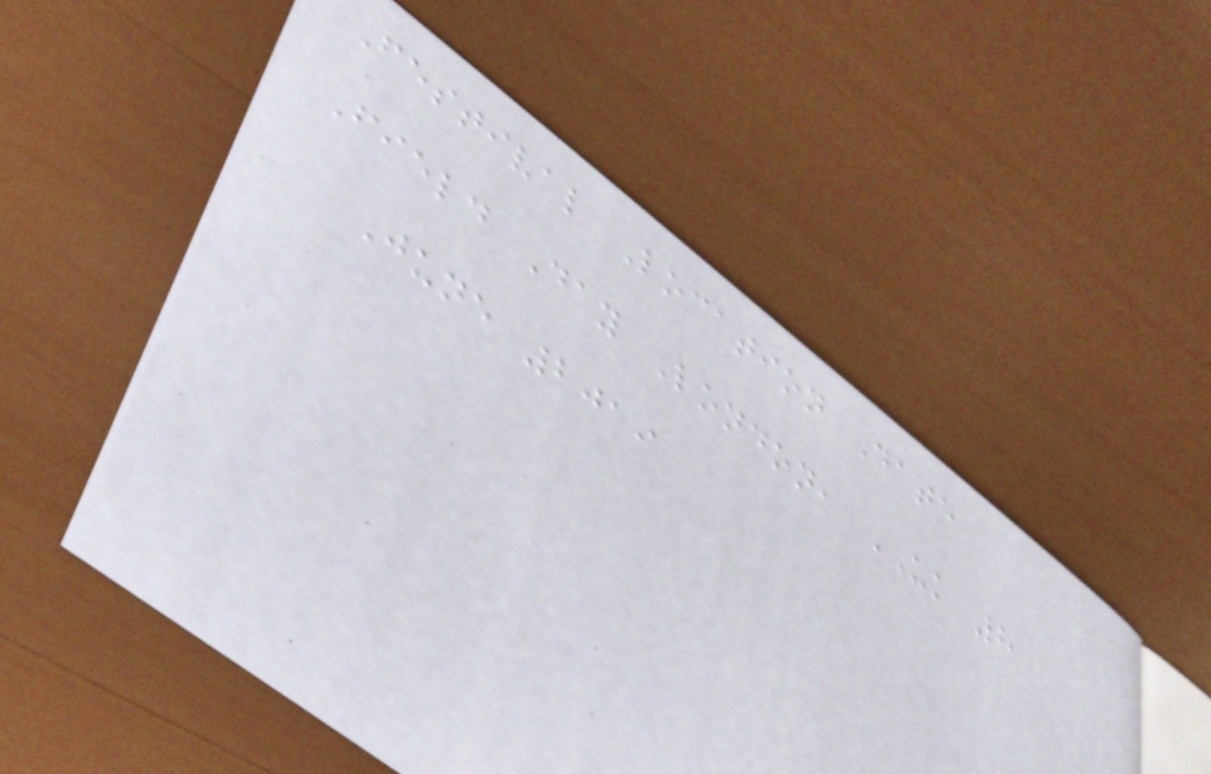Festival Location Date
Field Day London, UK 8
June 2019
